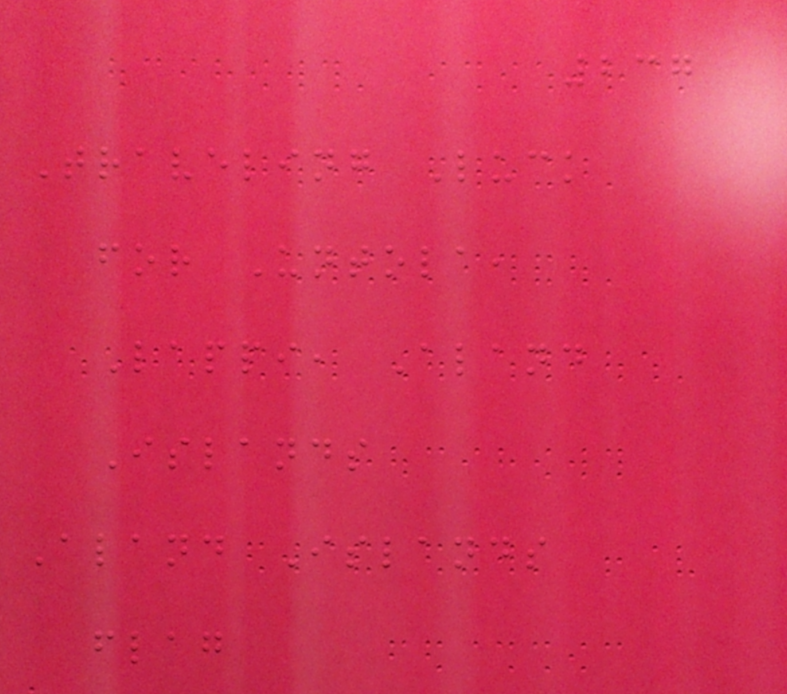237
Traveling Luck
for Untola,
Lappi, Aland
Islands
Aland Islands
flag
